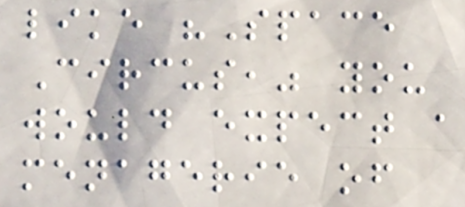like "Space
Circus," you
would expect a
menagerie of
